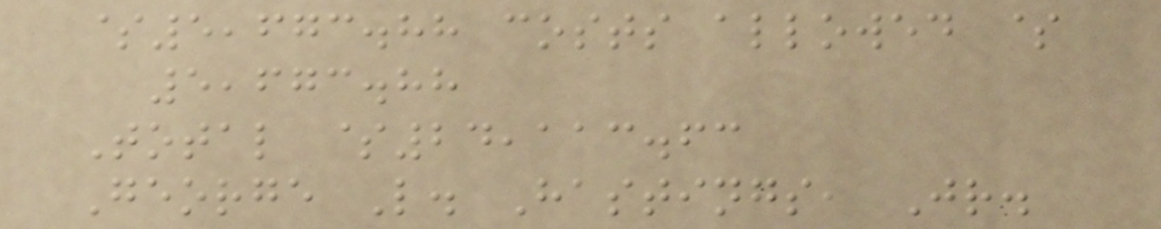$5,673.88 costs allowed $
5,673.88
Total $24,113.63
George L. Hastings, Jr.
